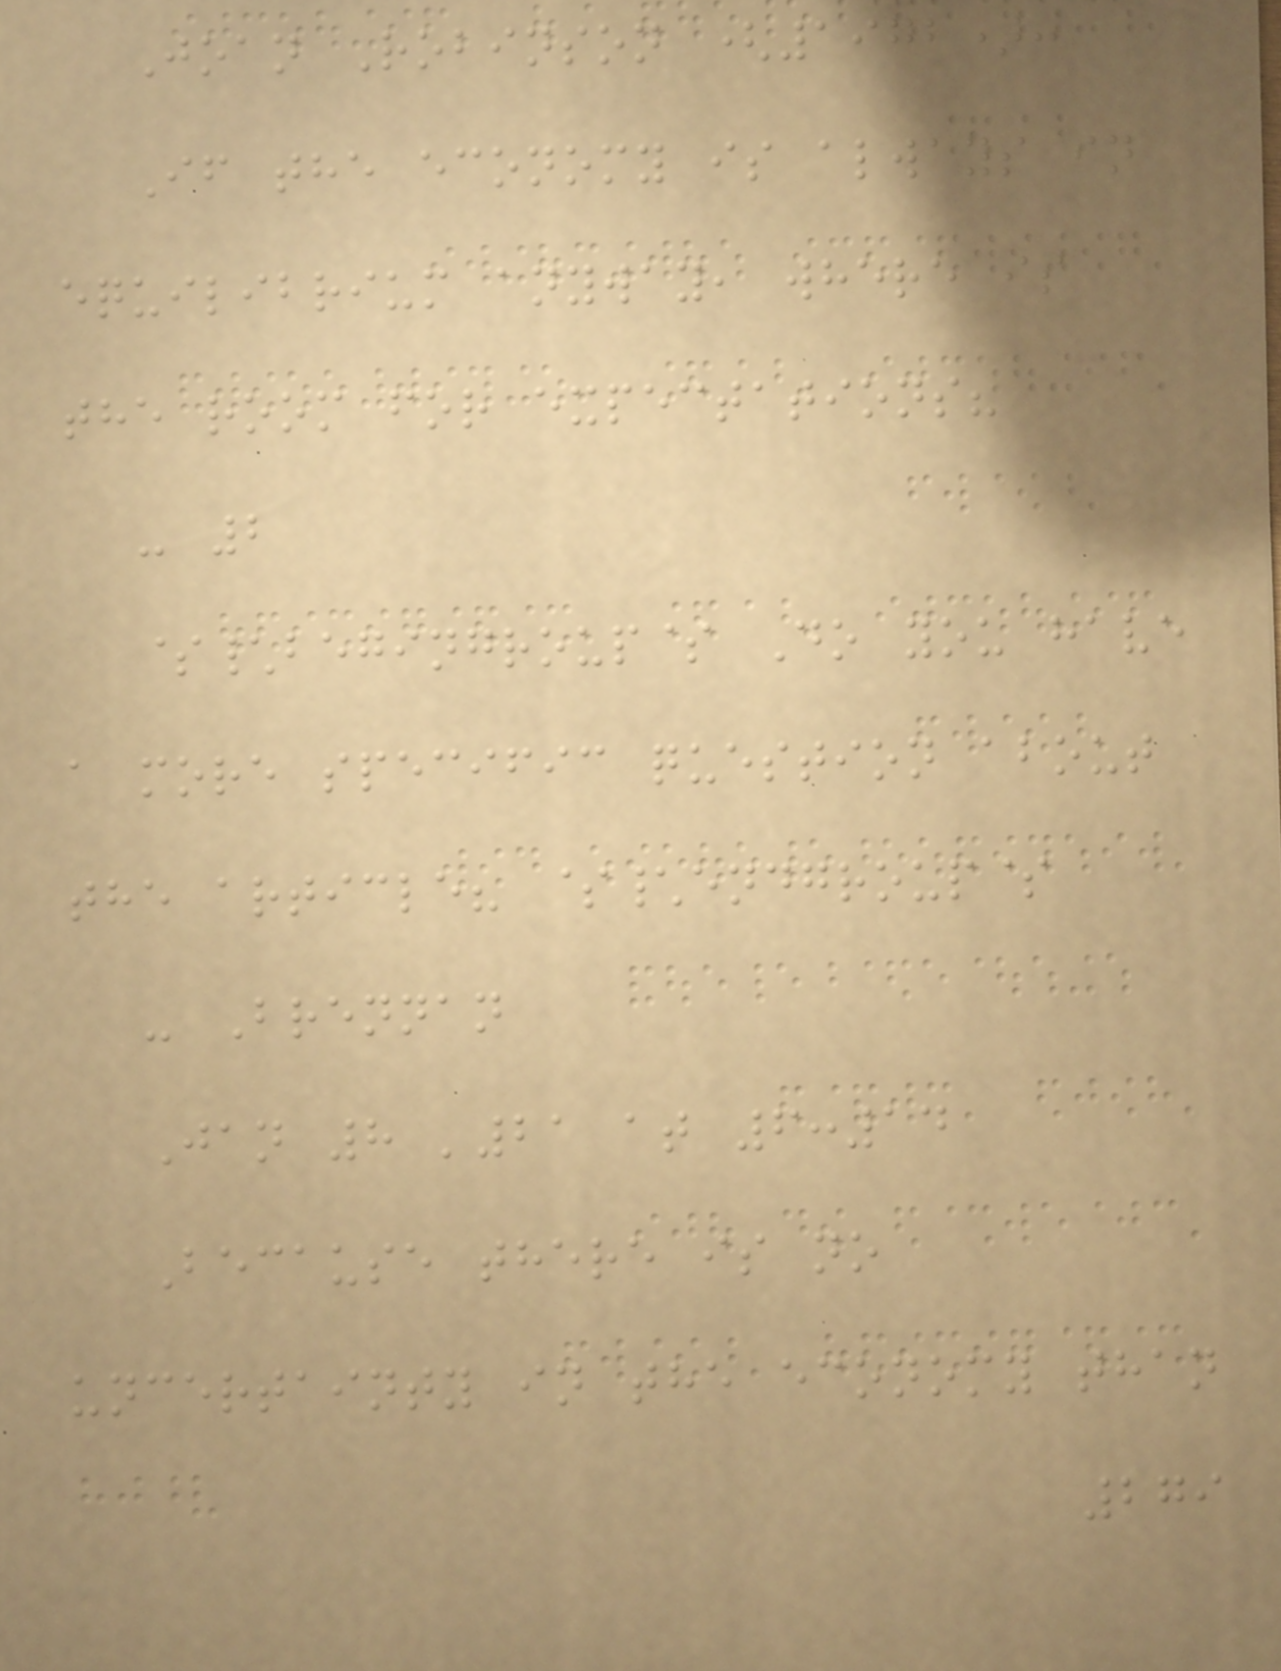Joan Robinson (1972):
If the economy is always in
equilibrium anyway, where is
the room for expectations?
- 2
$\begingroup$ Do you have
a more specific question about
the article? $\endgroup$
- Brennan
Jan 8 '21 at 6:14
Because there is no
uncertainty in the economy than
279
